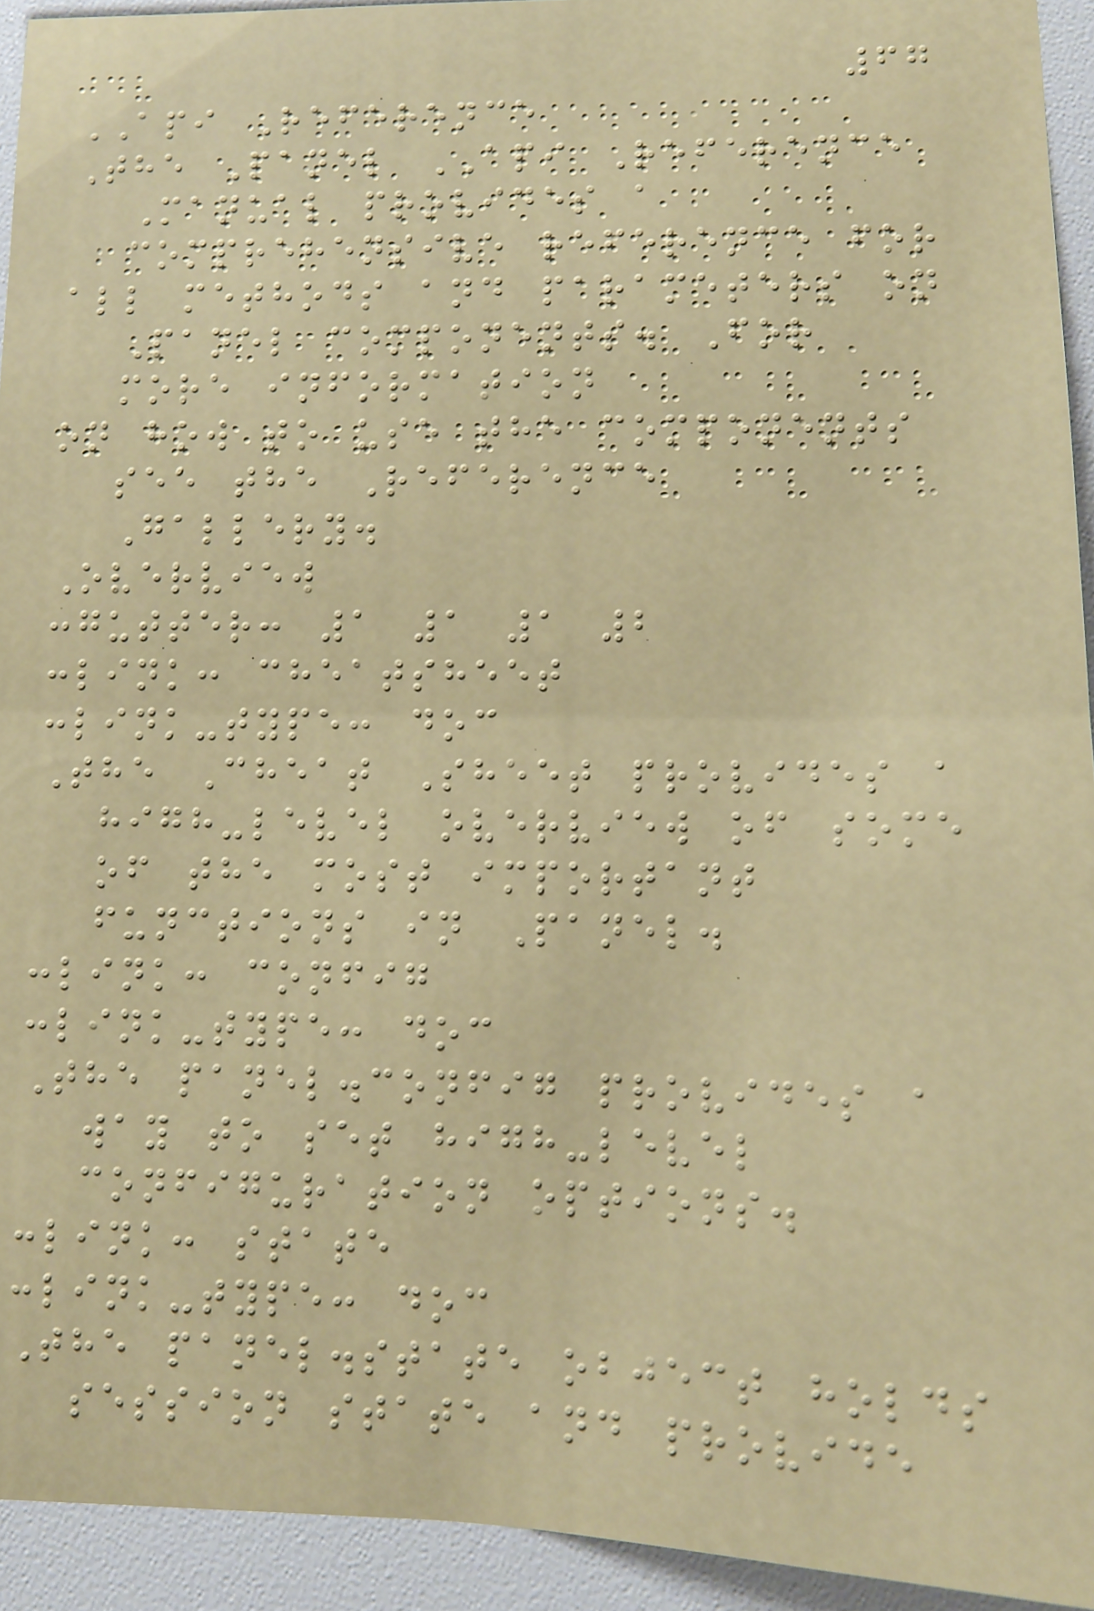67
API Reference
The Panel API Reference
Manual provides a
comprehensive reference for
all methods and parameters on
Panel components. For
more information
on how to use the components
see the Reference
Gallery.
Overview
:gutter: 1 1 1 2
:link: cheatsheet
:link-type: doc
The Cheat Sheet provides a
high-level overview of some
of the most important
functions in Panel.
:link: config
:link-type: doc
The panel.config provides a
way to set high-level
configuration options.
:link: state
:link-type: doc
The panel.state object holds
session state and provide
